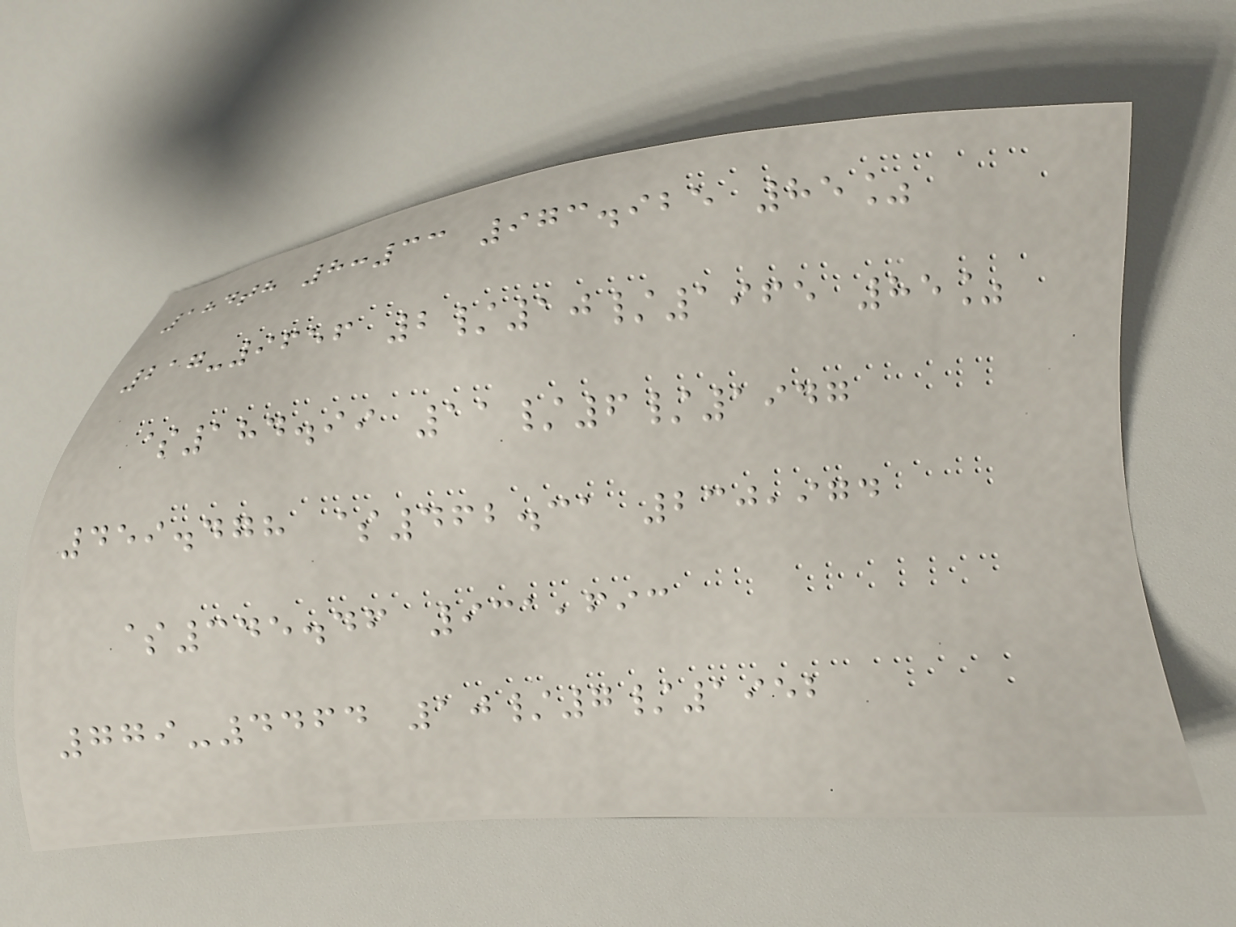184th 8:33 973.925 85%
217-9656 2/10/1965 85%
$184.99 11/6/1947
459.478 $462.31 230,974
$345.46 931,693
779-4464 10/7/1952
